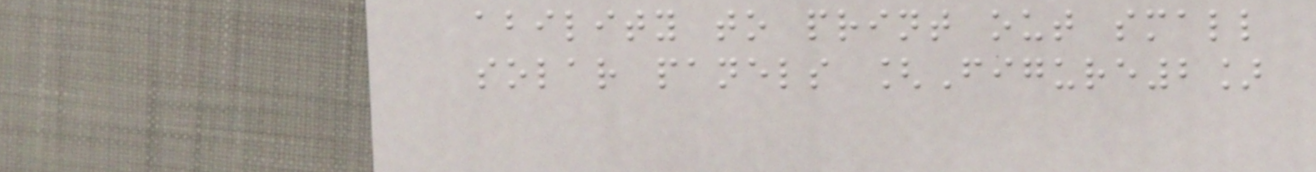ability to print out small
solar panels [Figure2]
